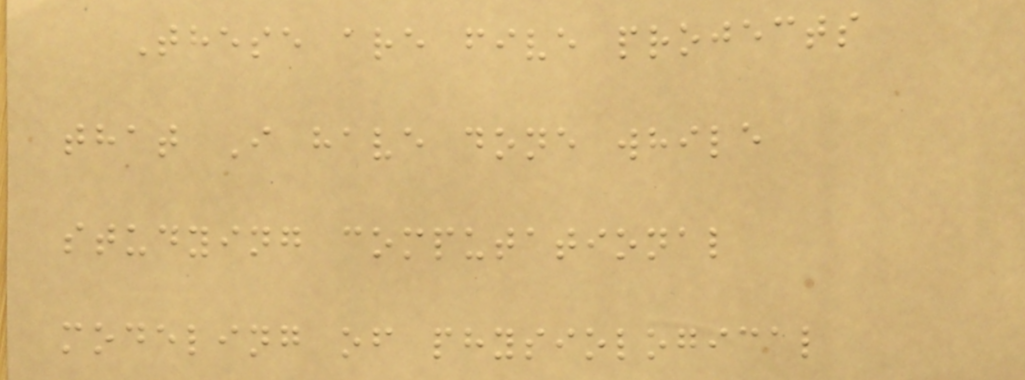These are five projects
that I have done while
studying computational
modeling of physiological
